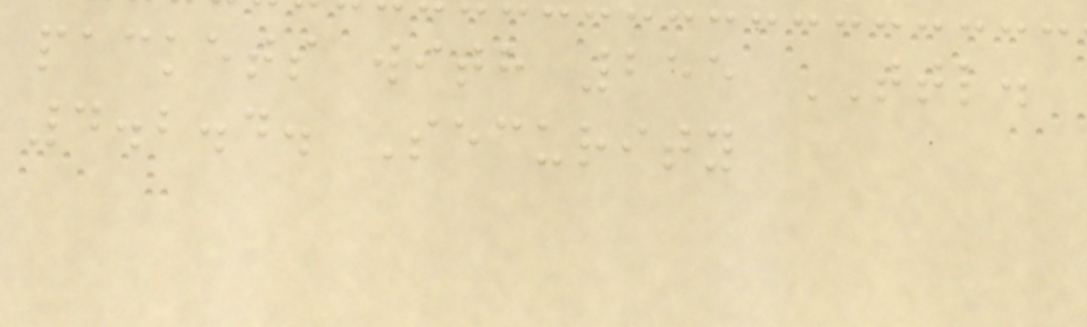packets with 255 TTL.
4.2.4. Security
